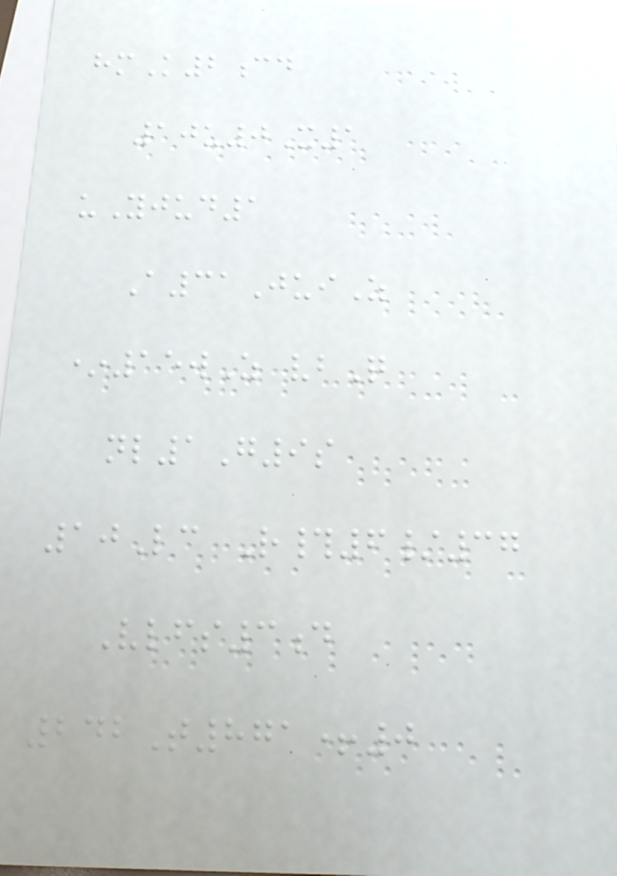hmK2cd
10u0X1
uYjud1
A31JuiZ
*15wZ vbQ
nl1G9s
10Lc R#6/37
Vlfs3d
242T871+0
